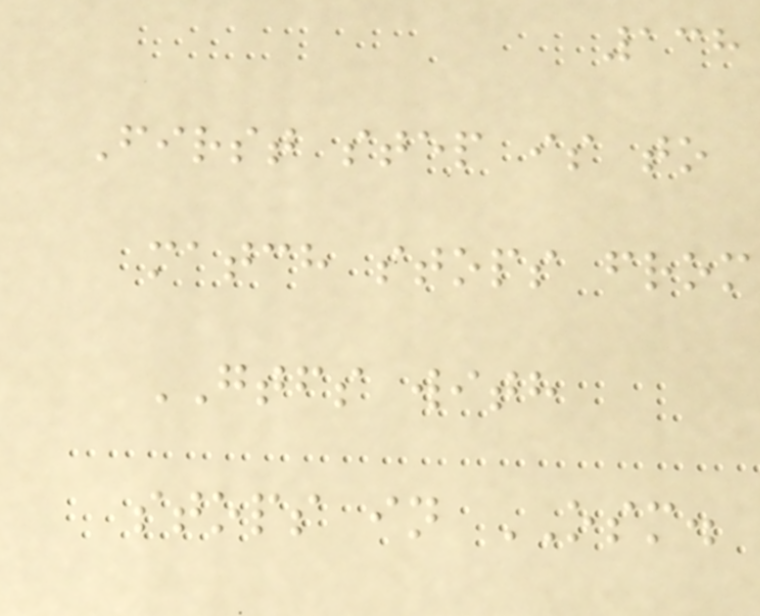138
First step is to
match stops from
GTFS with
stops in OSM.
